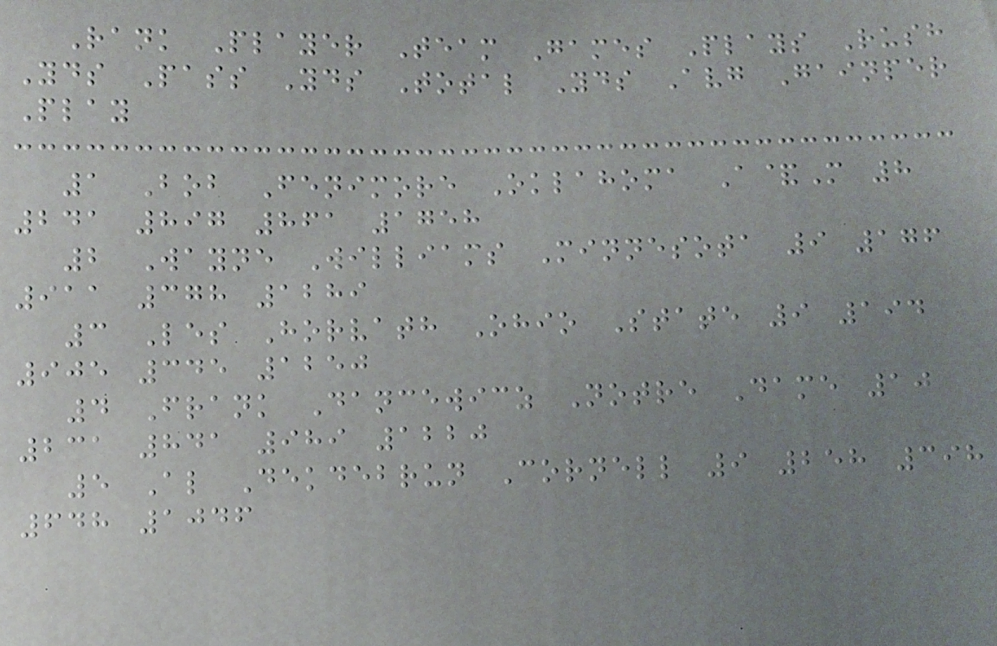Rank Player Team Games Plays Rush
Yds Pass Yds Total Yds Avg Gainper
Play
1 Bob Fenimore Oklahoma A&M 8
241 897 861 1758
2 Wayne Williams Minnesota 9 176
911 378 1289
3 Les Horvath Ohio State 9 194
905 345 1250
4 Frank Dancewicz Notre Dame 10
231 841 989 1220
5 Al Dekdebrun Cornell 9 258 398
648 1046
